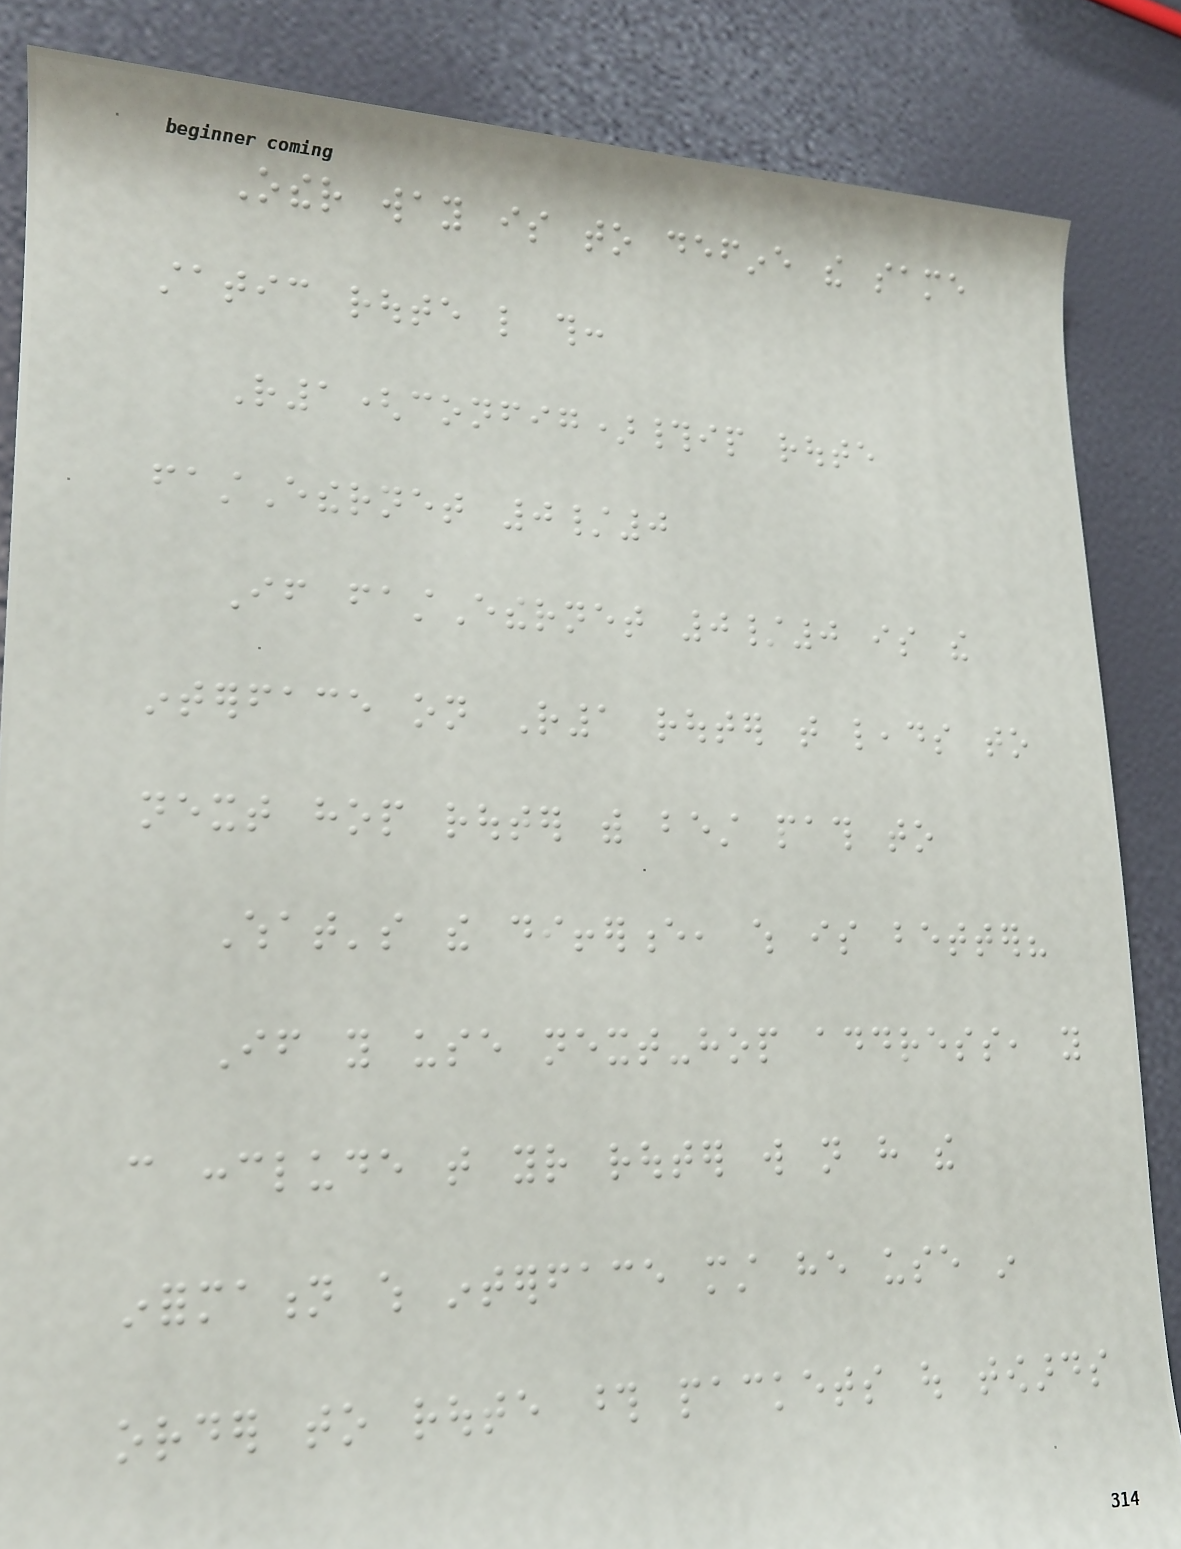Other way is to define the same
static route like this:
R1(config)#ip route
fastEthernet 0/0
If fastEthernet 0/0 is the
interface on R1 router that leads to
next hop router with best path to
What's the difference, which is better?
If you use next-hop address, you
can conclude that your router will not have the
information which interface must he use in
order to route those packets out towards
